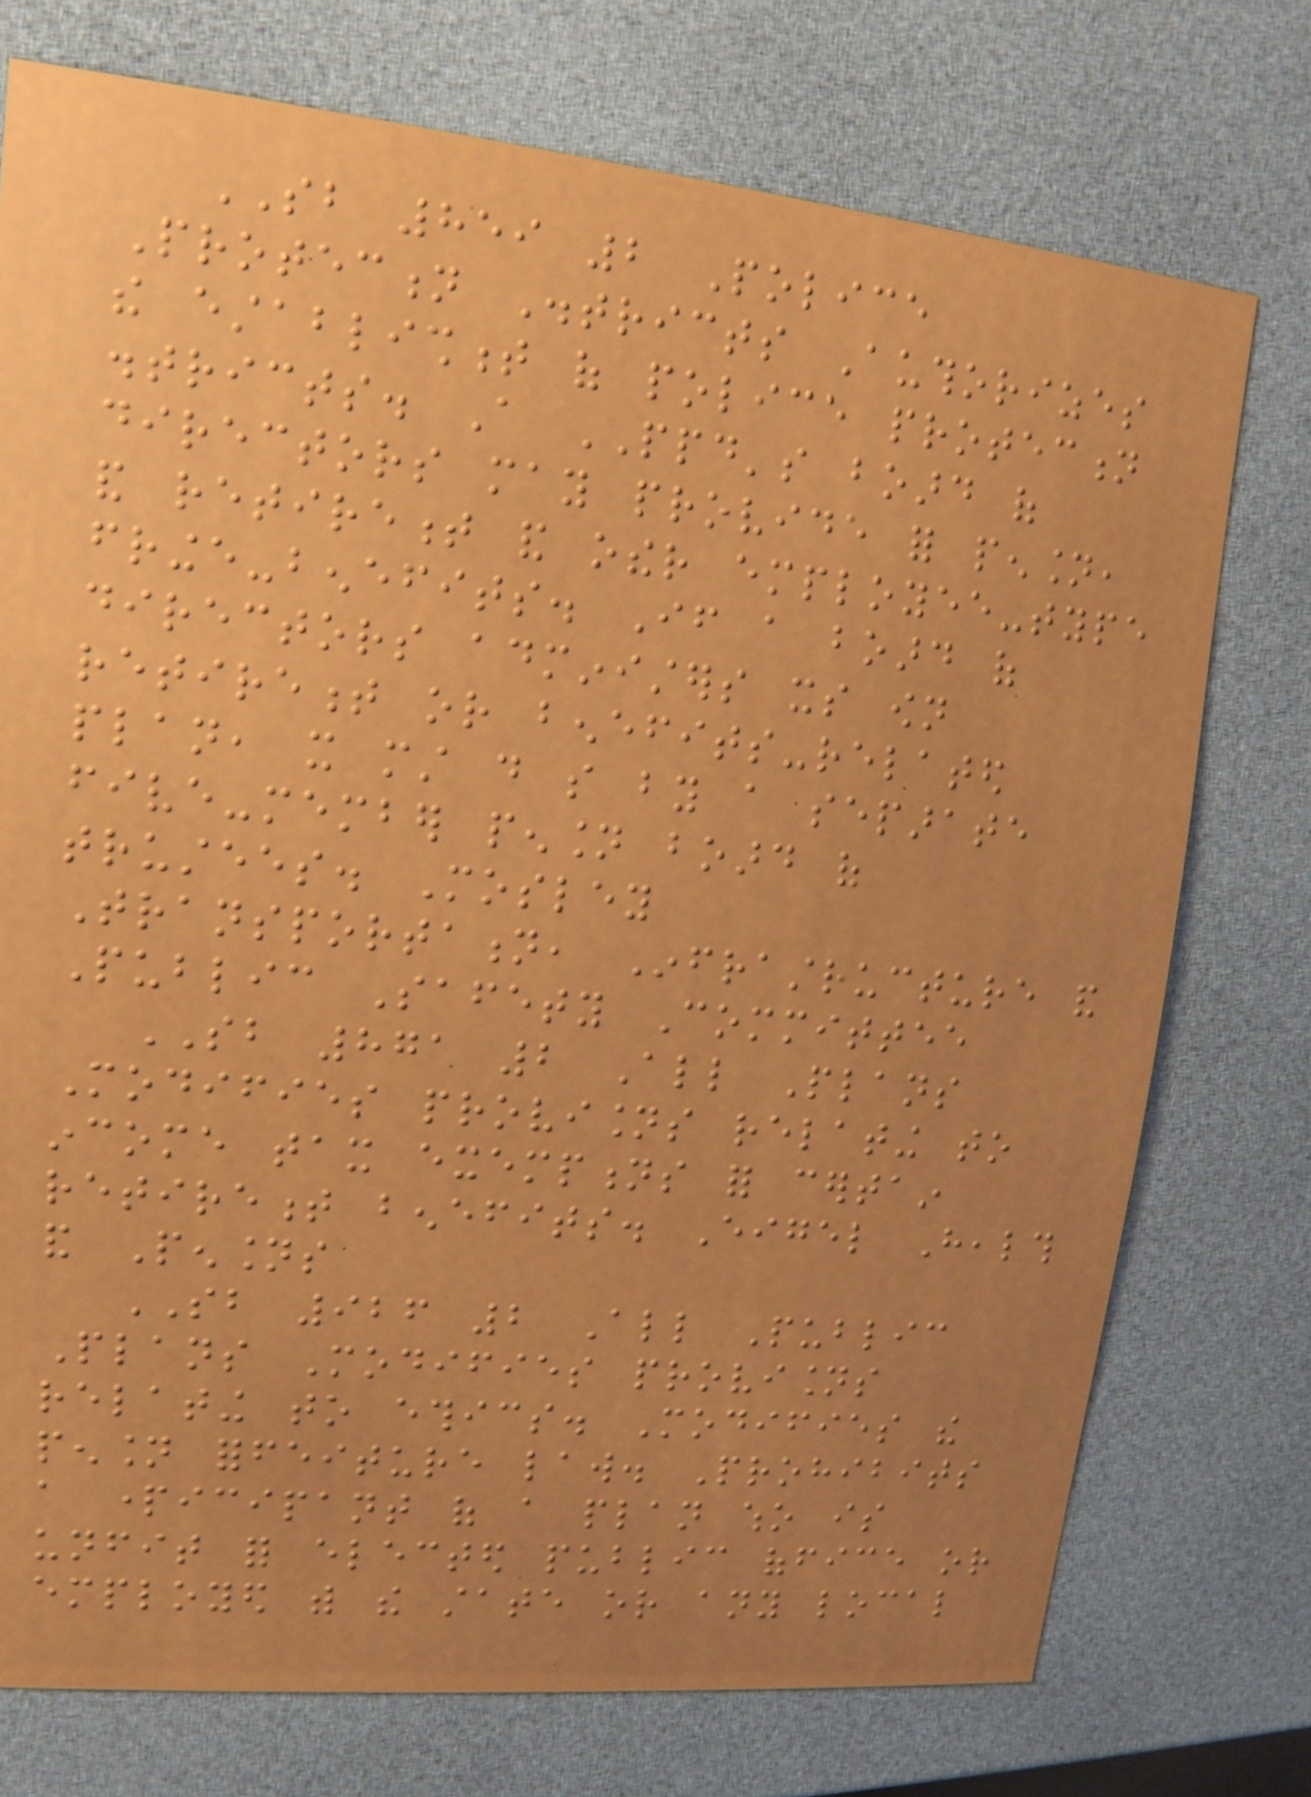SB 859 2 Police
Protection Districts Authorizes
the establishment of police protection
districts. A PPD's board of
directors may provide for pension,
and retirement and other employee-type
fringe-benefits. If a board of
directors administers its own
retirement or benefits-related
plan, it must do so by a separate
five-member pension board of
trustees. Mosley
Transportation, Infrastructure and
Public Safety Committee
SB 871 2 All Plans
Modifies provisions relating to
income tax exemptions for certain
retirement benefits. Eigel Health
and Pensions
SB 926 2 All Public
Plans Modifies provisions
relating to ethics. Modifies the
pension forfeiture law. Prohibits
a participant of a plan who is
unfit for elected public office or
employed with the state or any local
